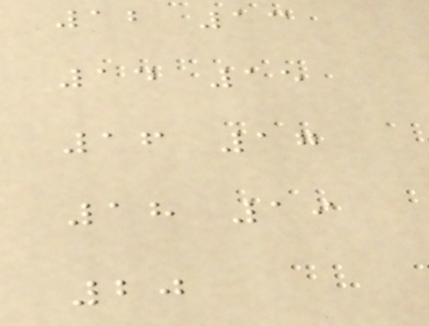12 13
14 15
16 17
18 19
20
